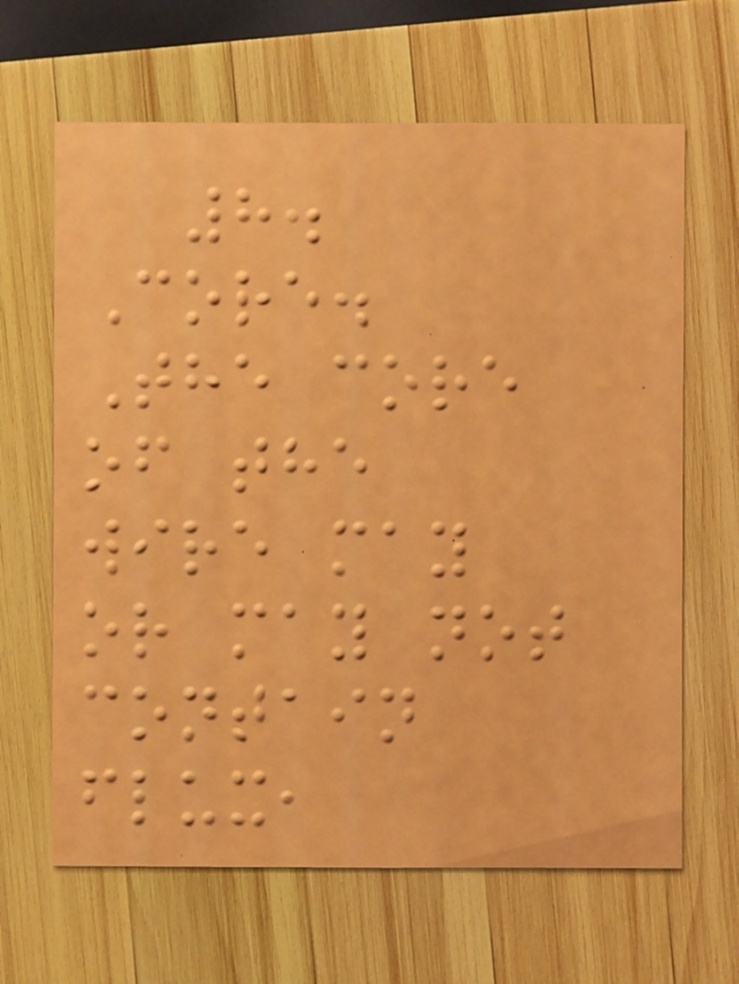8.
Core.
The core
of the
wire may
or may not
contain
flux,
